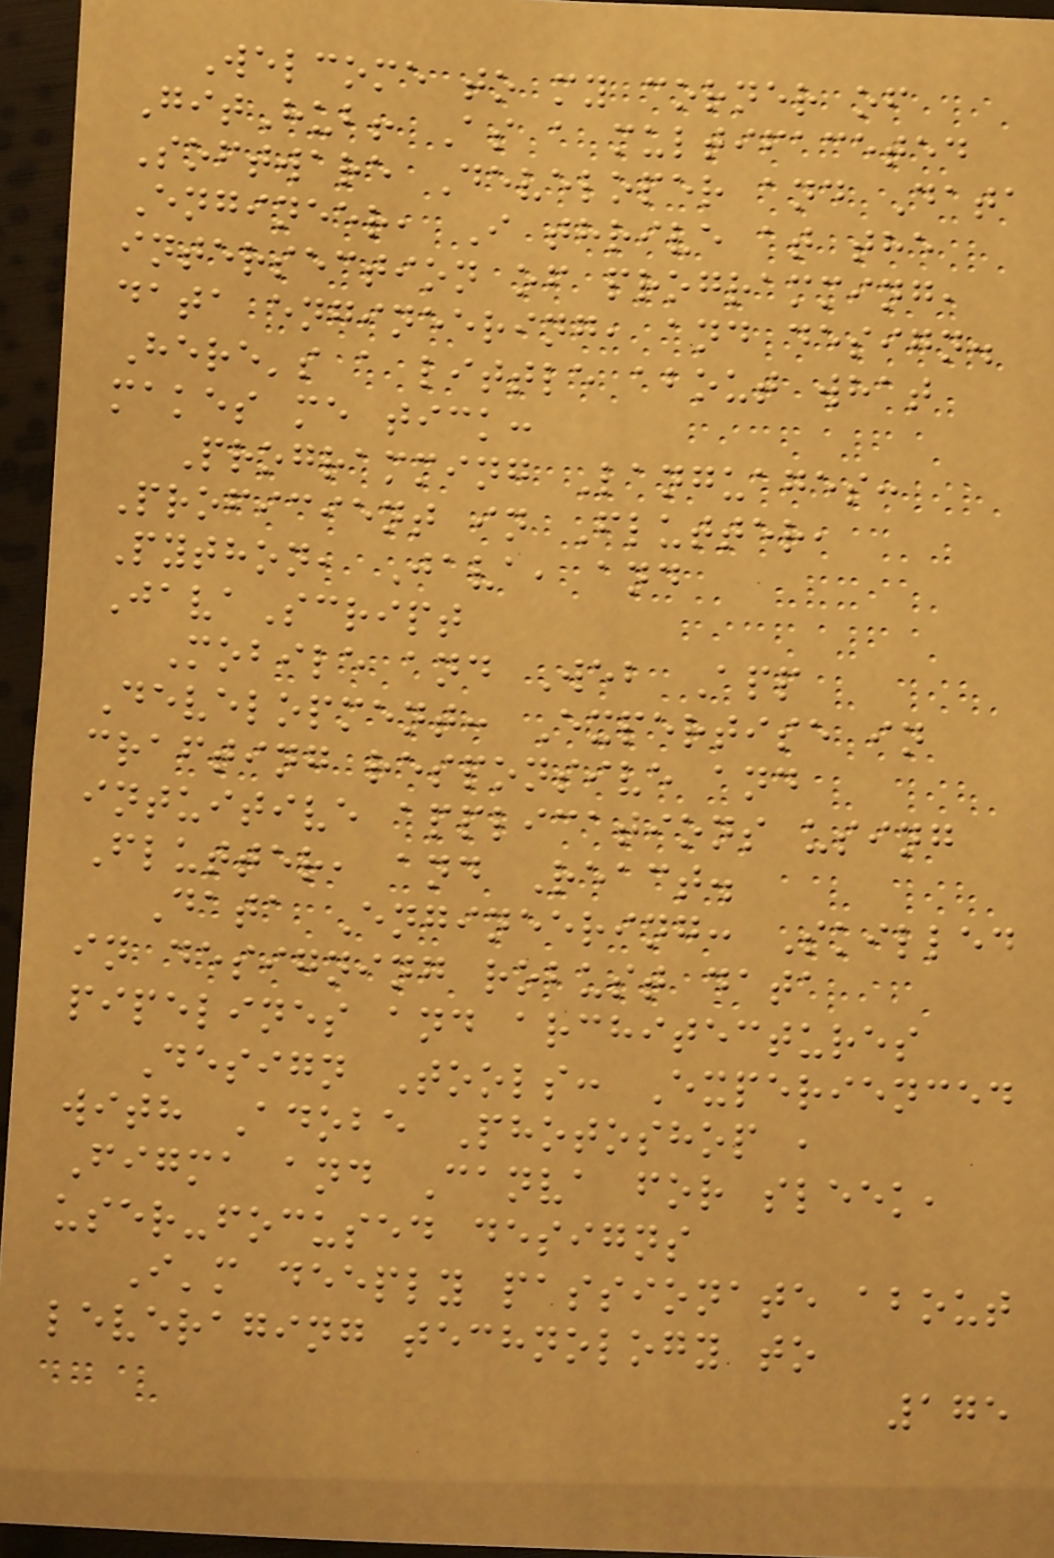Welcome to my corner of
GitHub! As a multifaceted
Software Developer and Data
Engineer, I thrive at the
intersection of programming,
data engineering, and design.
Here's a little about what
makes me tick:
Programming Languages:
Proficient in Flutter,
Python, Java, and
JavaScript
Mobile and Web App
Development: Expertise in
crafting responsive and
intuitive applications using
Flutter, and React.
Data Engineering: Skilled
in designing robust data
pipelines and architectures
Design Tools: Experienced
with Adobe Photoshop ,
Figma and Canva for sleek,
user-focused designs
I'm deeply passionate about
leveraging technology to
175
